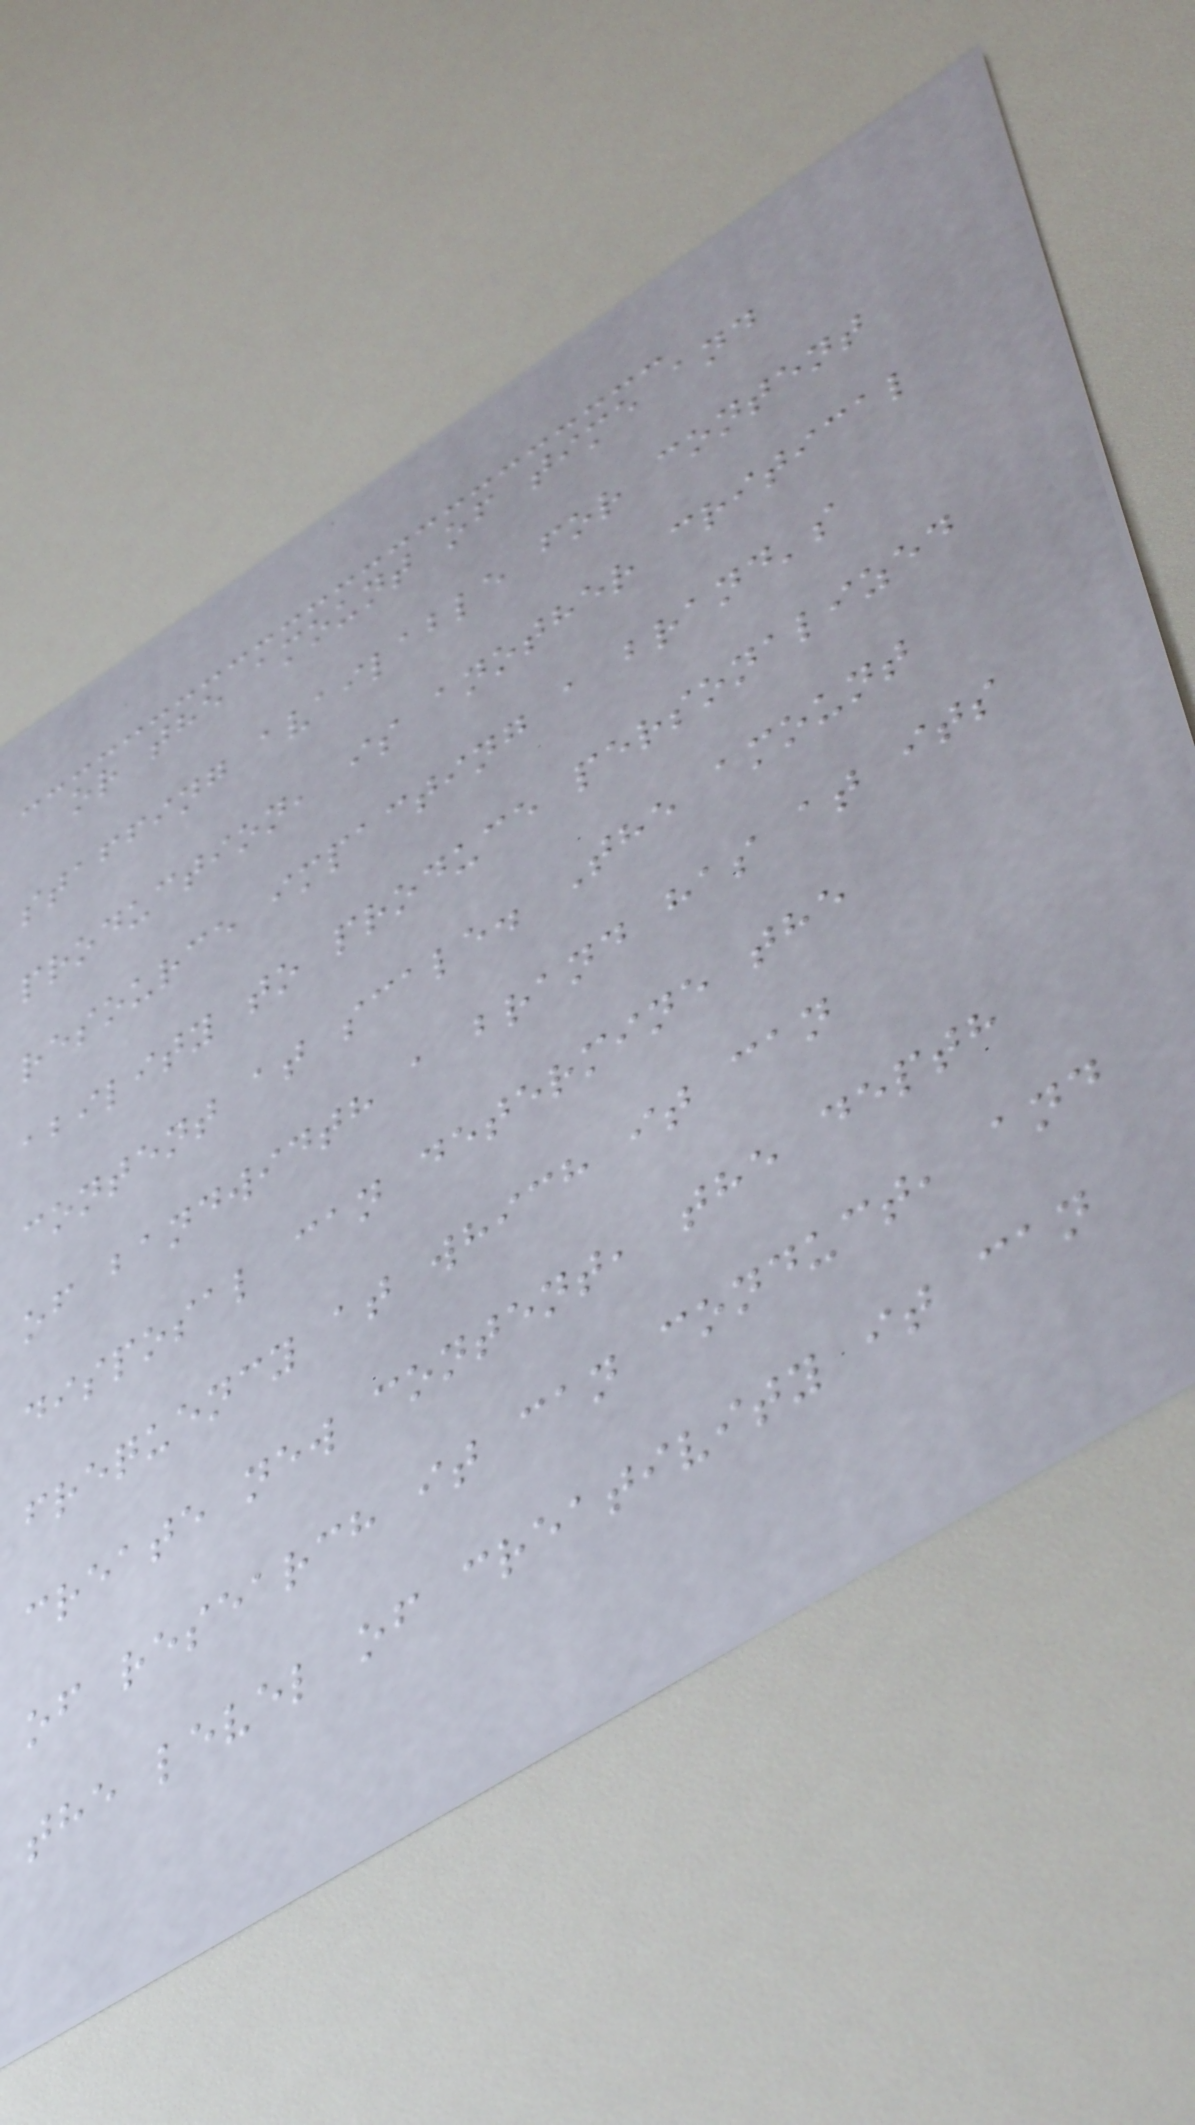or the amount of time and
staffing available for content
production, is another critical
resource impacting a brand's
ability to produce personalized
content at scale. The amount
of bandwidth a brand has at its
disposal can determine the
frequency at which it can
create new content, the depth
of research it can conduct, and
the level of creativity it can
